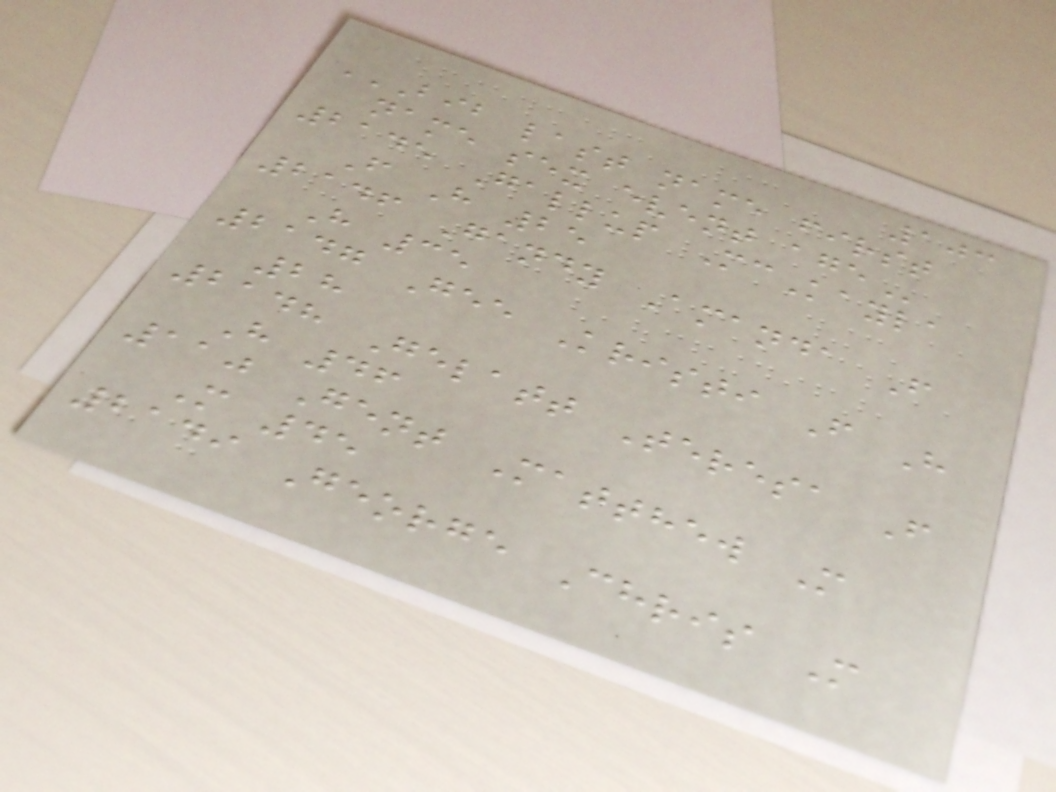103
BIB LAST NAME FIRST
NAME SEX EVENT AGE
2145 Gallup McKayla
F H 25
2146 Gandy Amanda F
H 35
2147 Gee Kristi F H
28
2148 Gelatt Teresa F
H 46
110 Gent Matthew M
M 45
2149 George Chris M
